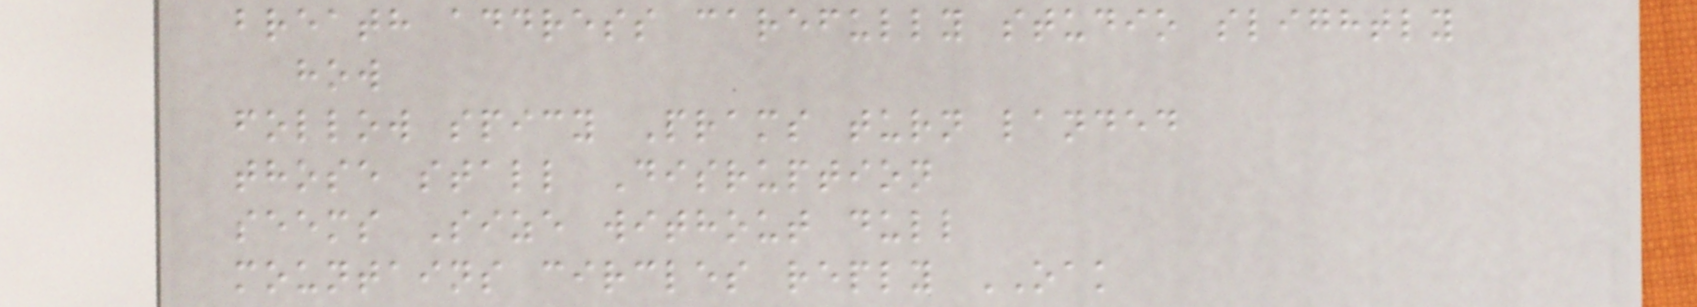breath address carefully studio slightly
how
follow spicy Prams turn landed
those stall Disruption
seems Size without dull
mountains circles reply OAK
